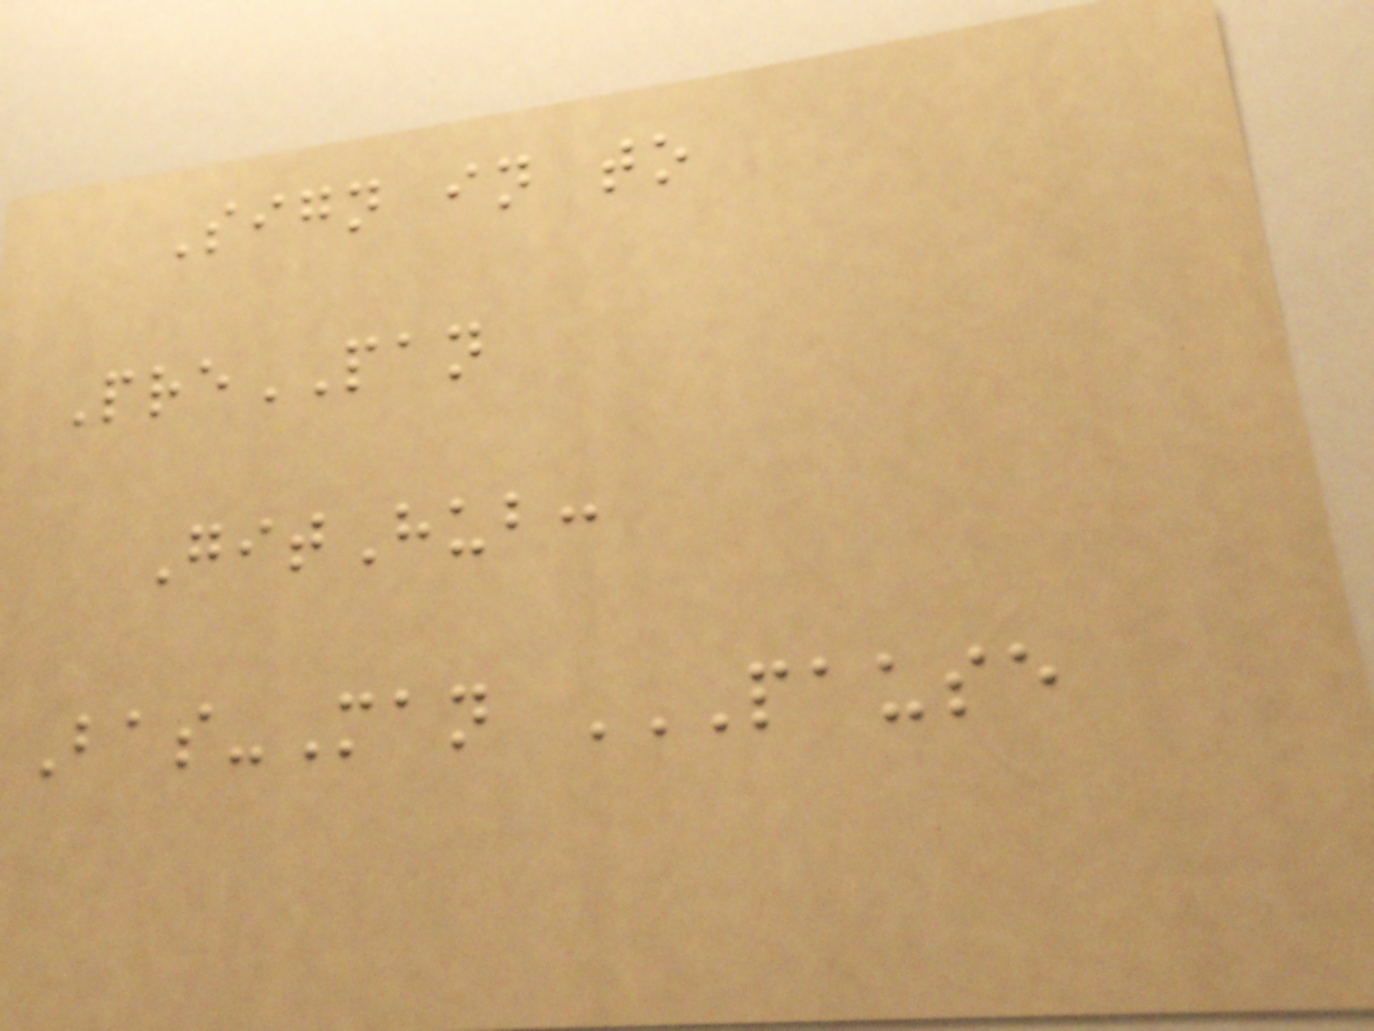Sign in to
PrePAN
GitHub:
Bas-Man PAUSE
